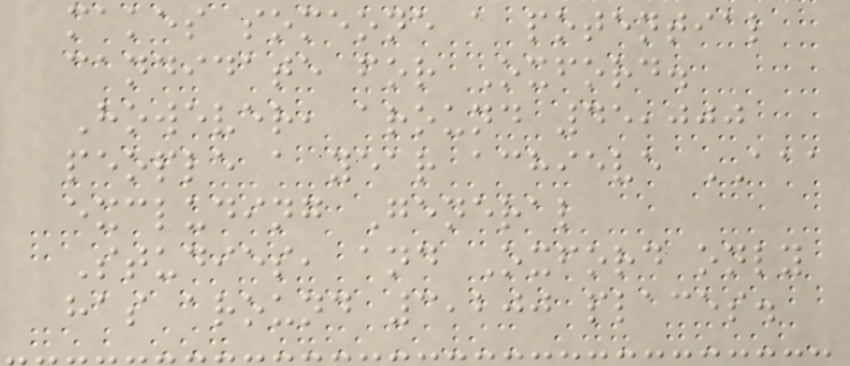makes someone a potential
candidate for Oxford.
However, around 45,000
people a year achieve AAA
excluding General
Studies, and Oxford only
has around 3,200 places.
